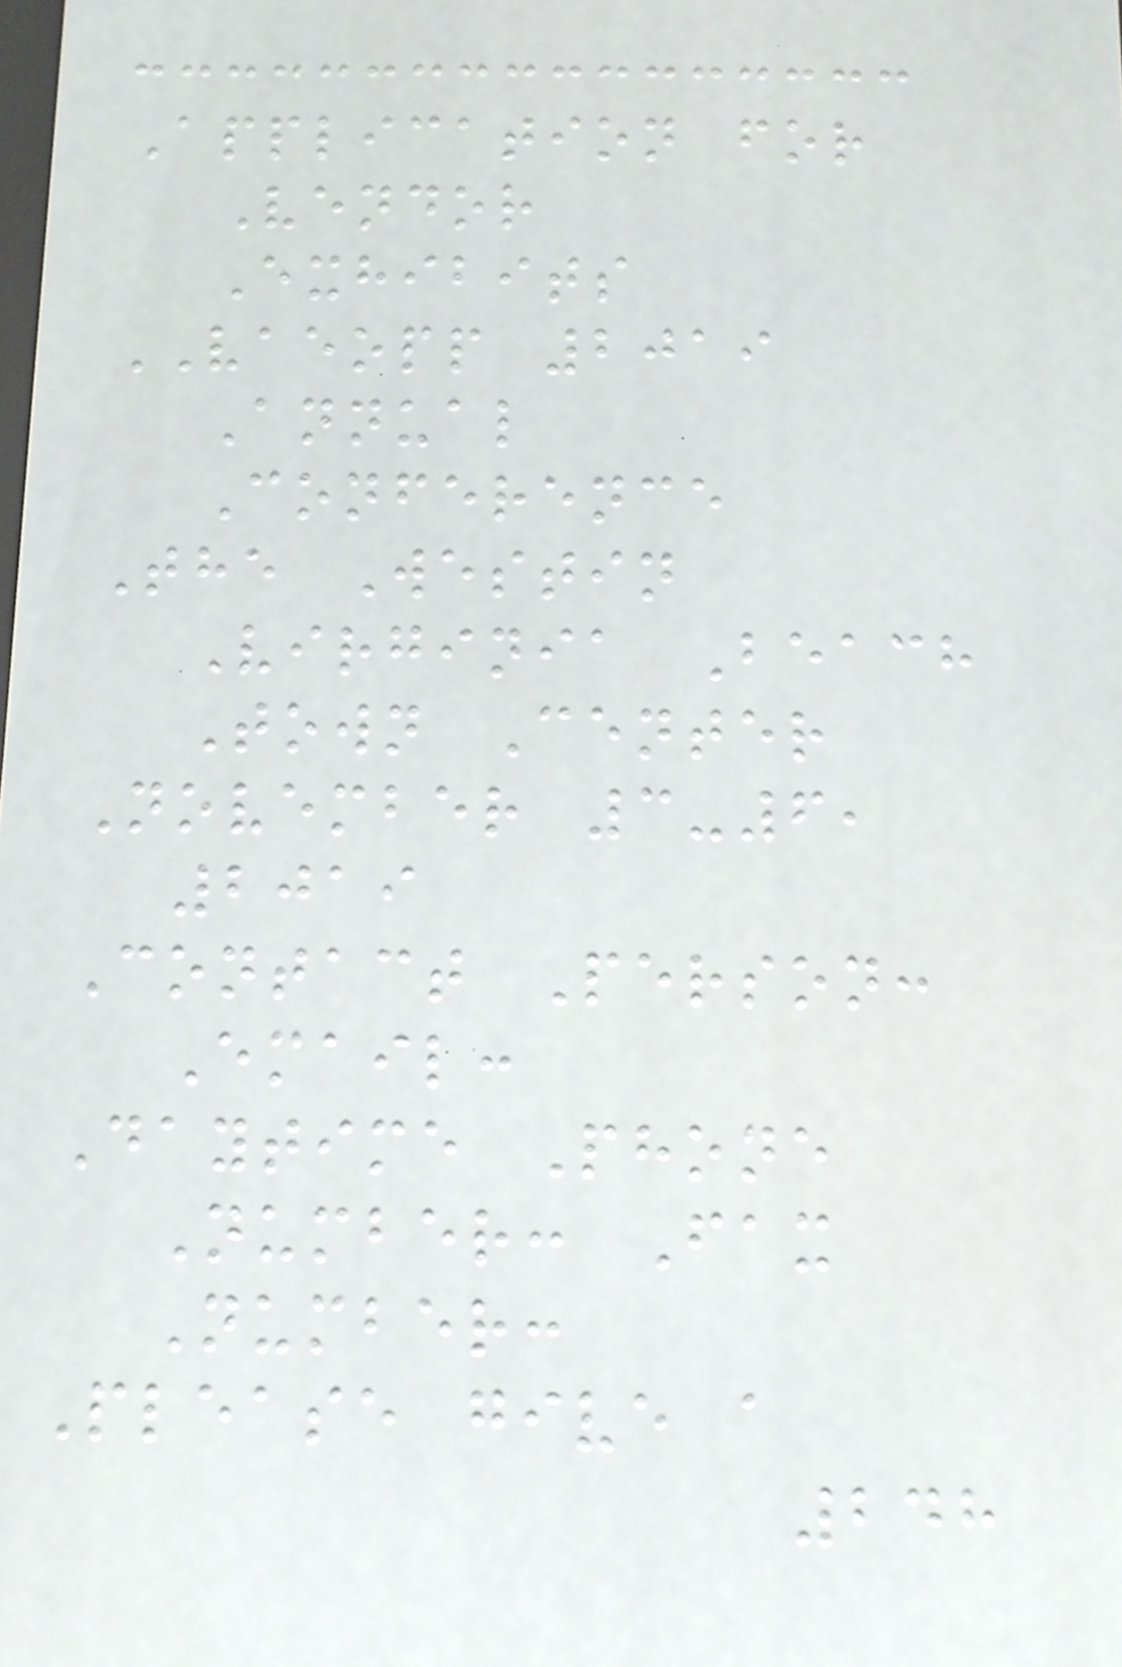Application for
Vendor
Exhibits
VAEOPP 2019
Annual
Conference
The Westin
Virginia Beach
Town Center
November 3-6,
2019
Contact Person:
Email:
Daytime Phone
Number: Fax
Number:
Please give a
248
